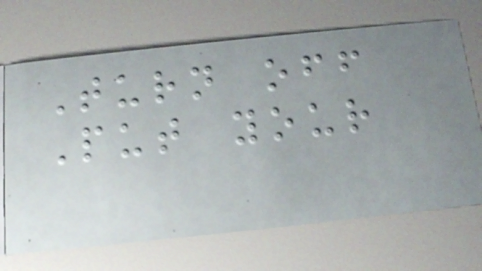Turn off
Put your
